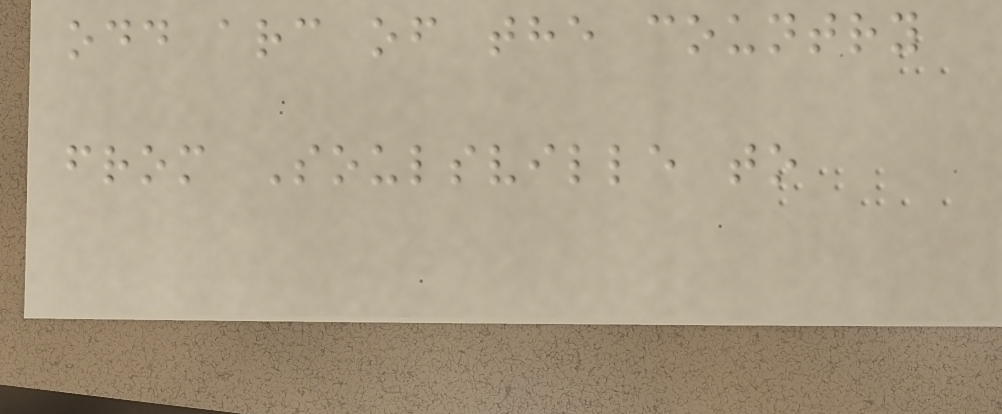odd arc of the country
from Soulsville to
